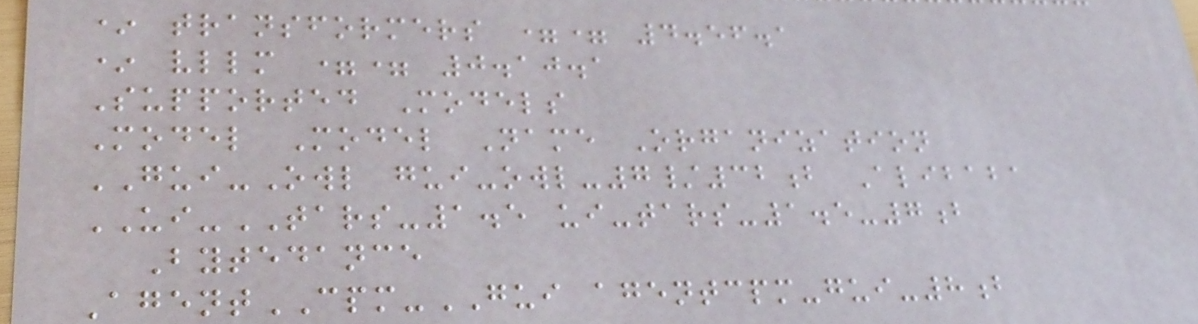* transformers == 4.56.1
* vllm == 0.10.1
Supported Models
Model Model Name Organization
GUI-Owl gui-owl-7/32b Alibaba
UI-TARS-1.5 ui-tars-1.5-7b
Bytedance
AgentCPM-GUI agentcpm-gui-8b
